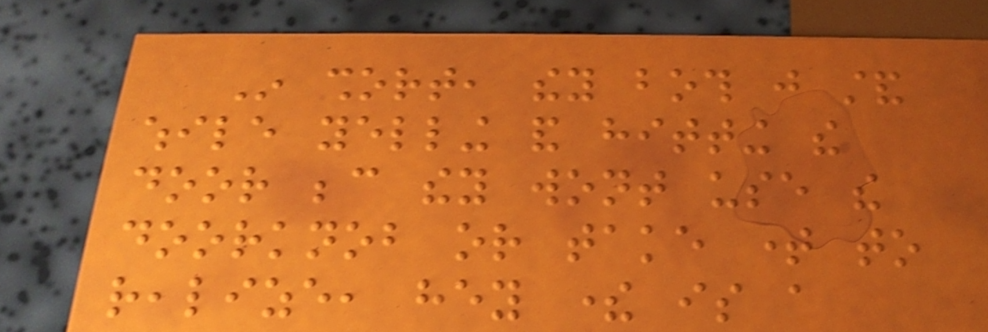In short, they both just stand
while yelling and hitting the
door because they wont use the
doorknob or take time to
realize, hey there is a
